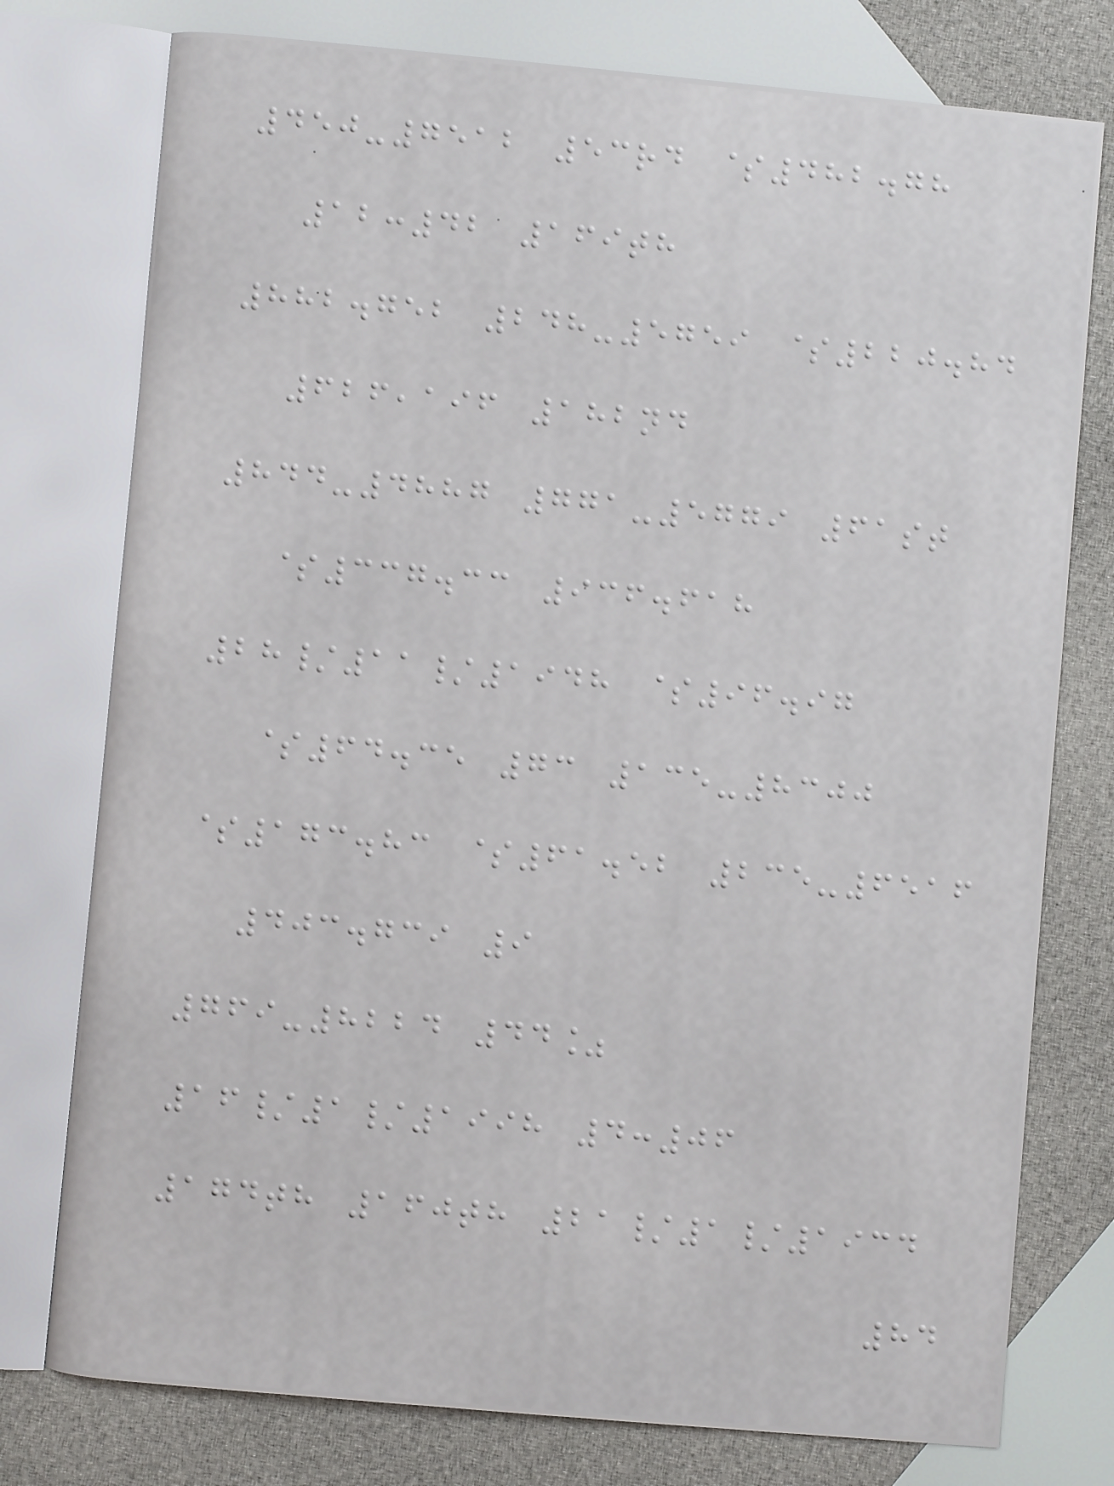450-7512 53rd $482.78
12:42 169th
882.752 248-5759 $220.84
626,196 182nd
844-4887 771-5779 61st
$337.33 936.618
28/11/1948 $96.97
$64.35 73 135-8300
$173.83 $61.52 235-6516
403.739 9
769-8224 44%
16/1/1998 4:06
174th 160th 21/1/1934
84
